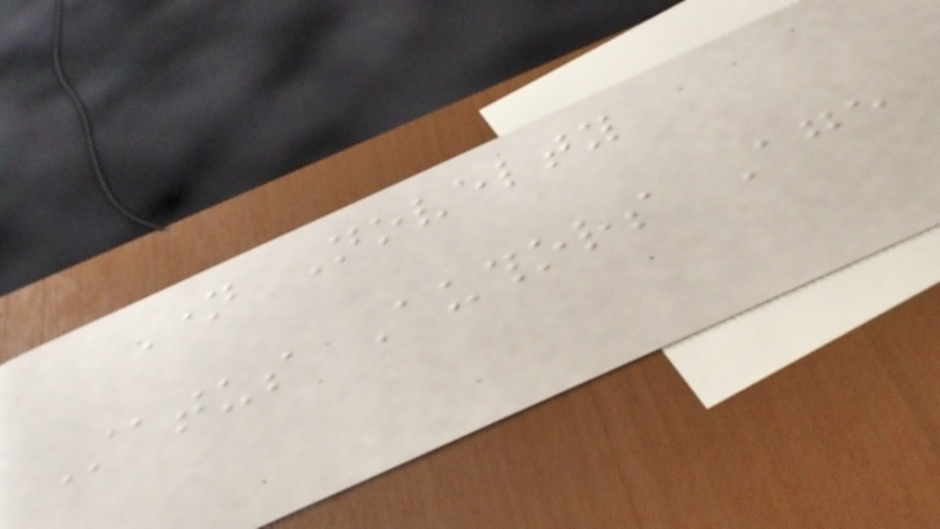Name Novelty
Status Authors Age
